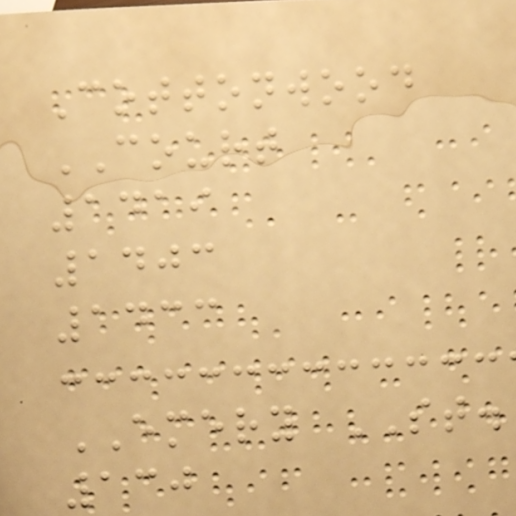Cottonwood
COURT
1419
1403
1433
EMERY ST.
130
